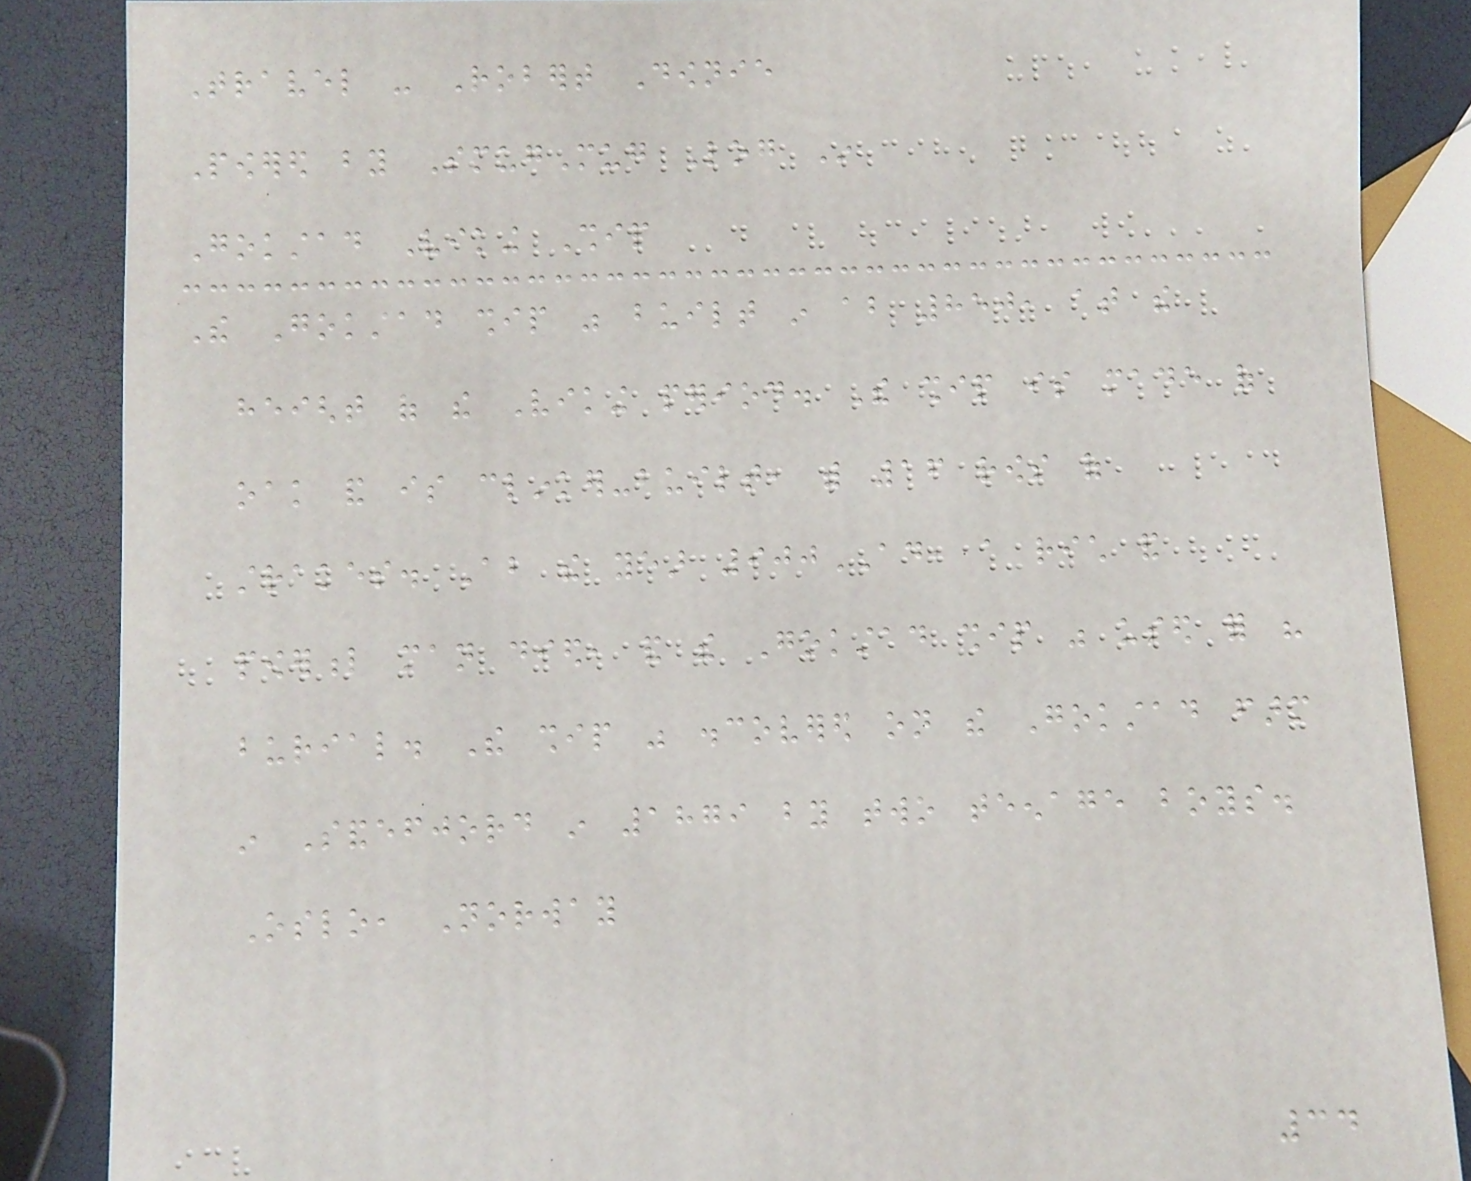Travel - Robert Downie
Powered by SmugMug Log In
Gokstad Viking Ship
The Gokstad ship was built in about 850, at the
height of the Viking period. The ship is made of
oak and is clinker-built, with 16 rows of
strakes. About the year 900AD, a rich and
powerful man died, and the Gokstad ship was used for his
burial. The ship was discovered on the Gokstad farm
in Sandefjord in 1879 by two teenage boys.
Oslo, Norway
34
